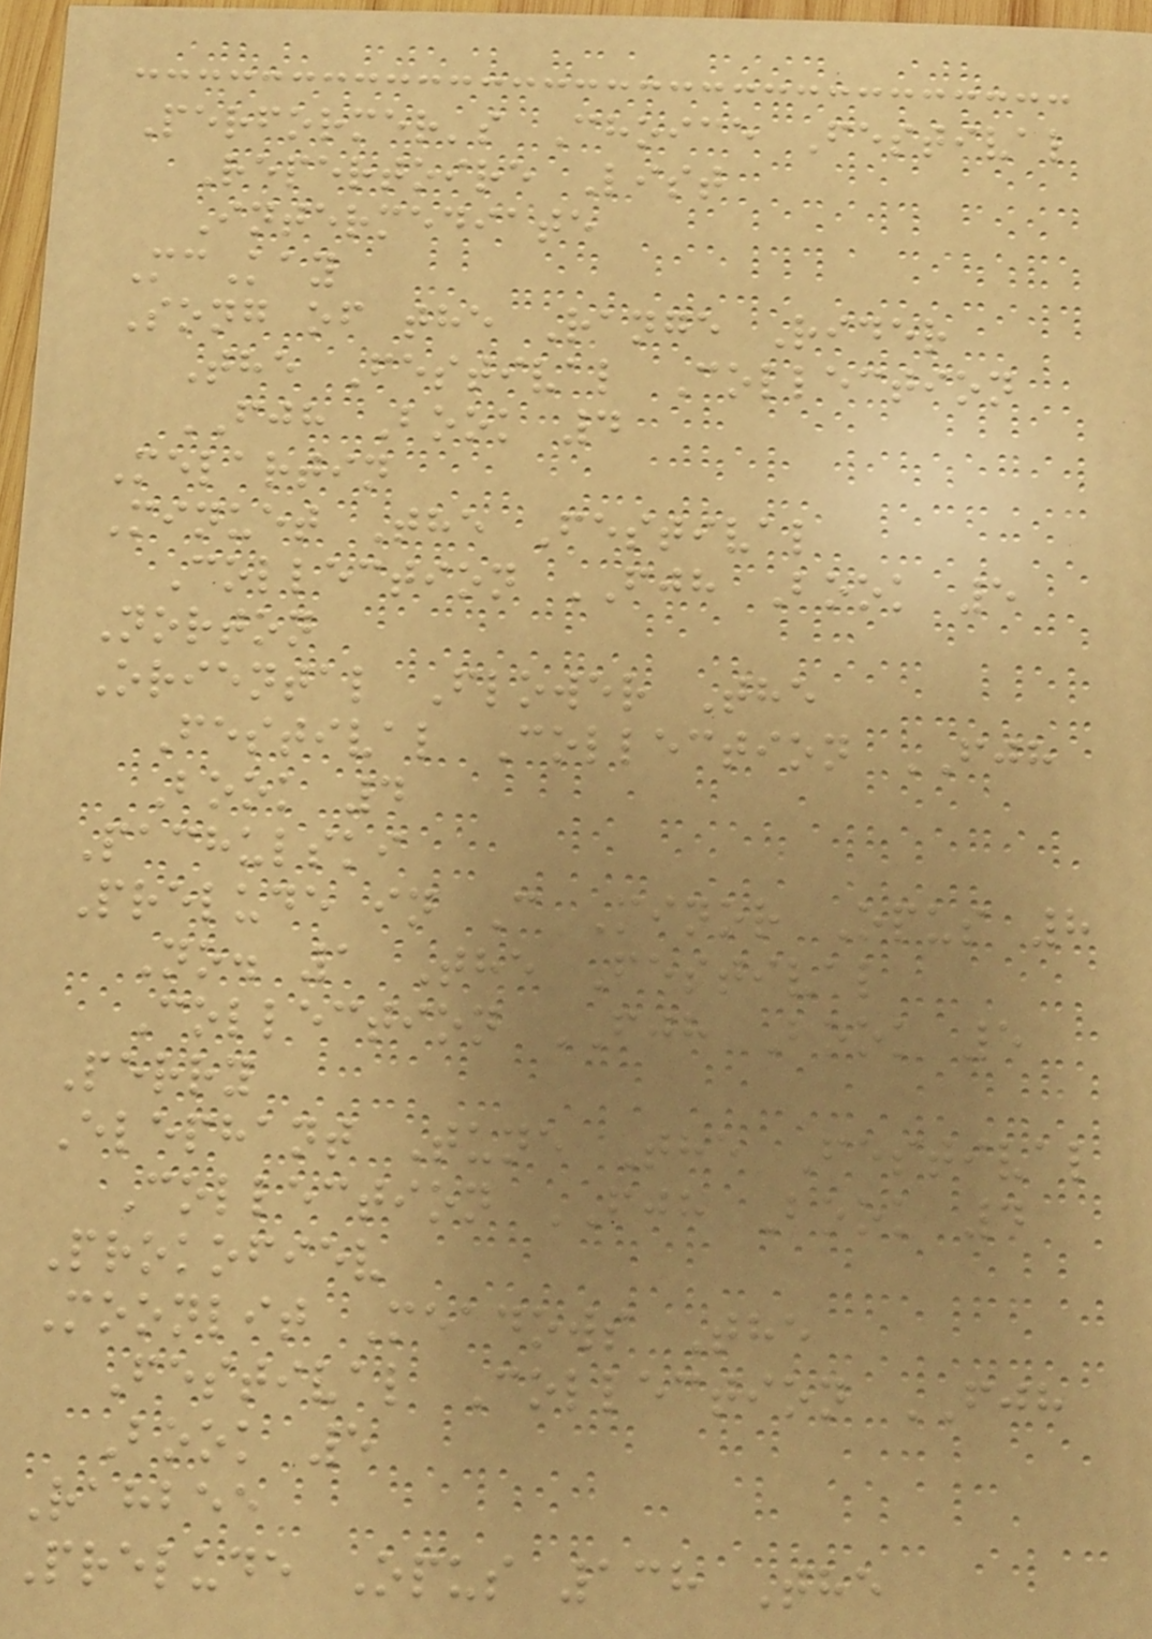Performer's Choice Festival
Repertoire List
Intermediate
McKay
Song of the Range Rider
The Festival Collection
FJH Book 4
Melartin
Minuet The Festival
Collection FJH Book 5
Norton
Oriental Flower The
Festival Collection FJH
Book 4
Pachulski
Prelude in C Minor Opus 8
No. 1 The Festival
Collection FJH Book 5
Perry
Elephant Tune The Festival
Collection FJH Book 4
Prokofiev
Moonlit Meadows The
Festival Collection FJH
Book 5
Rahbee
Prelude Opus 138 The
